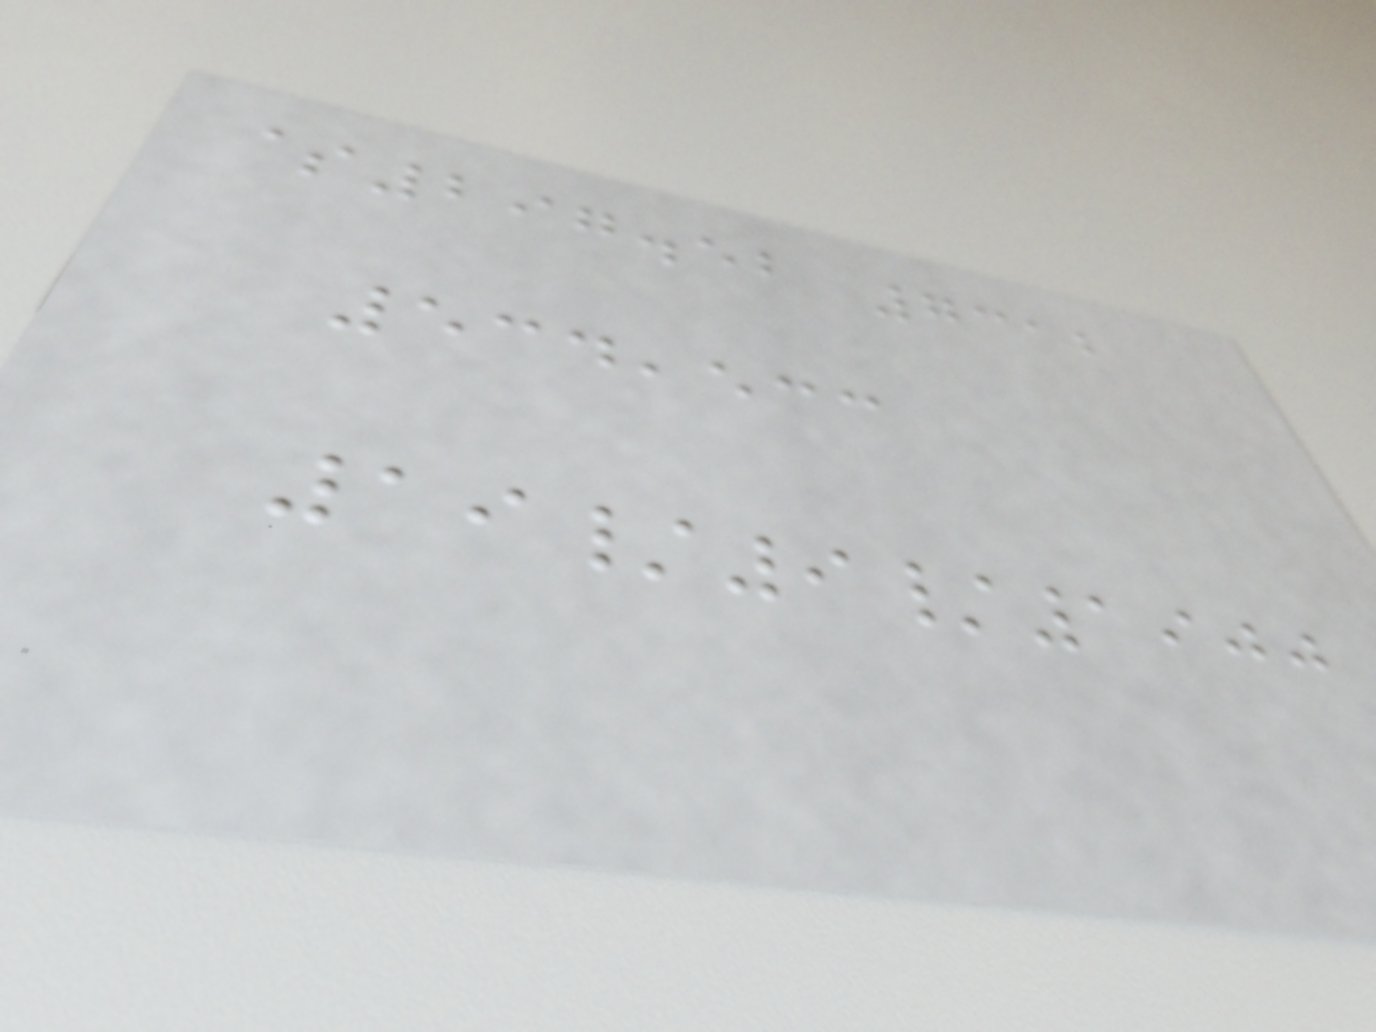$297.52 7312
534,533
19/9/1900
